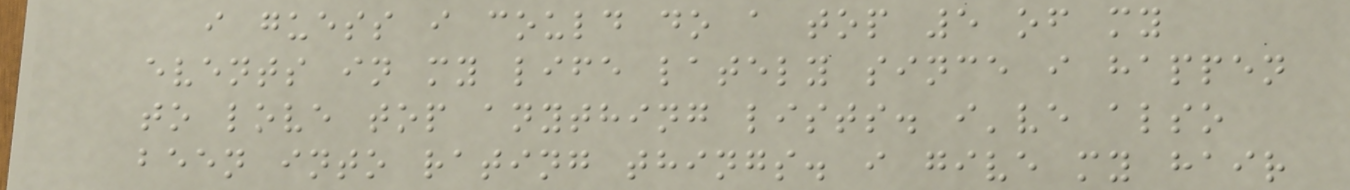i guess i could do a top 5 of my
events in my life lately since i happen
to love top anything lists. i've also
been into rating things. i give my hair
